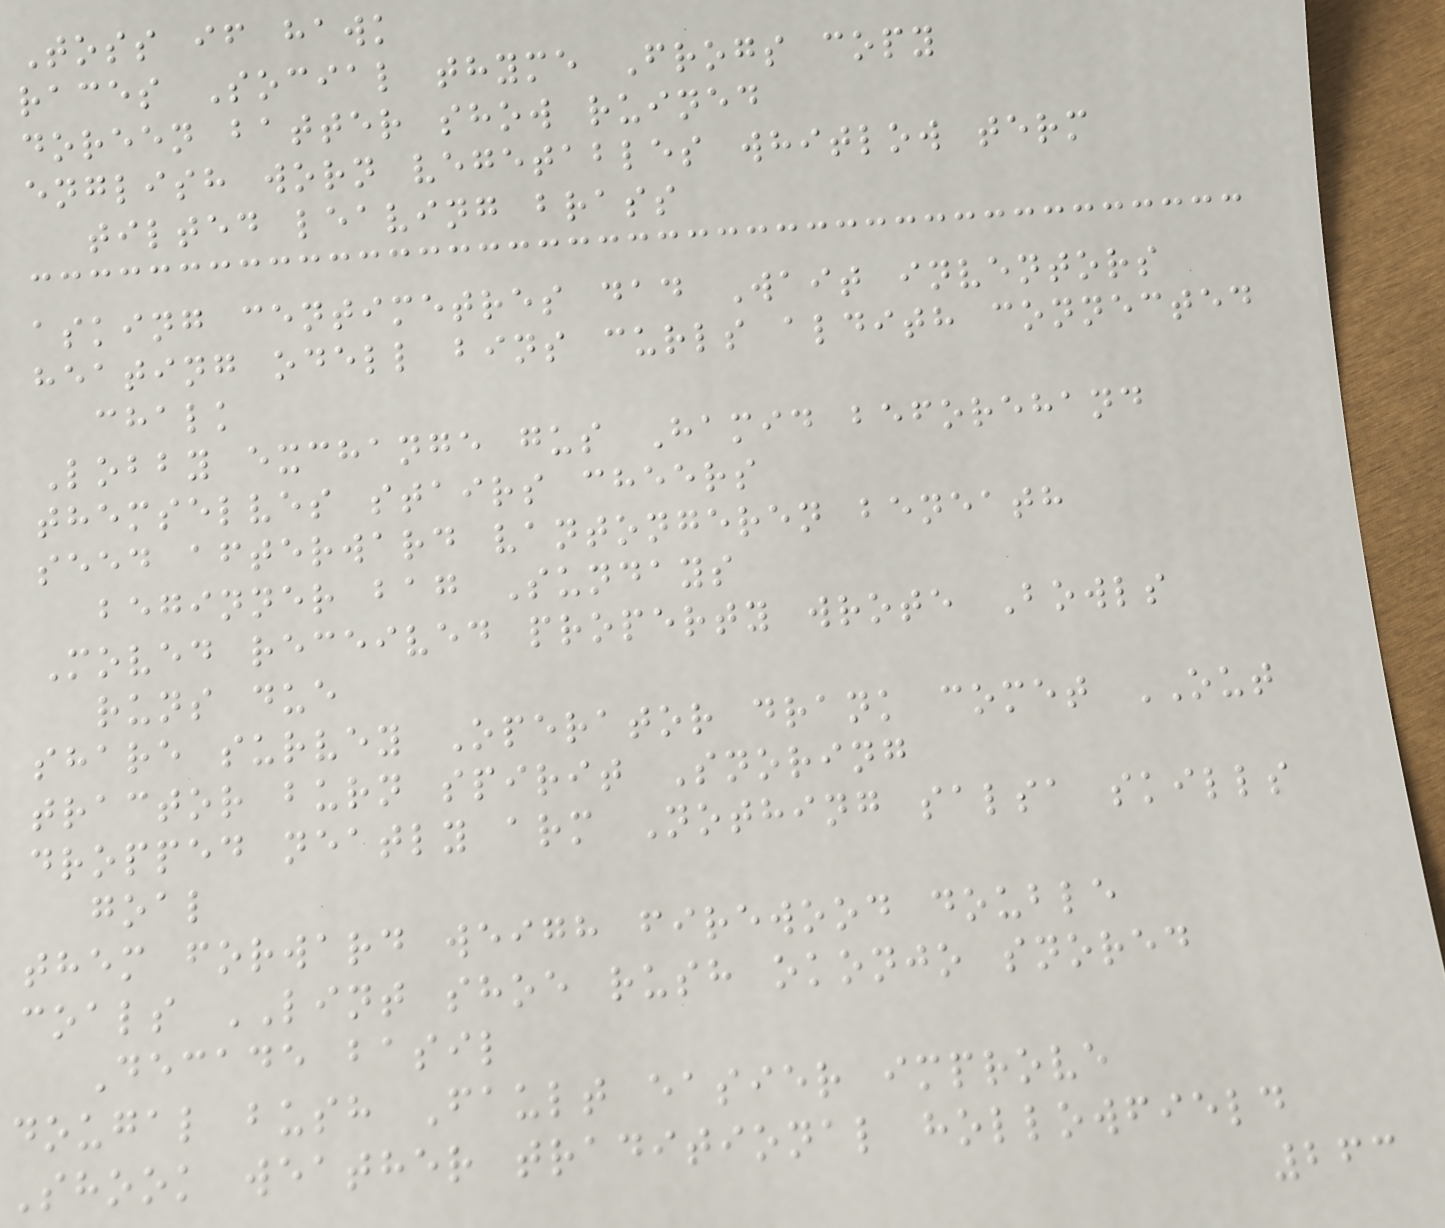Toss if hawk
races Social thyme Frogs copy
doreen batter show ruined
english worn vegetables whitlow term
tilted leaving brass
asking centimetres dad Wait inventors
heating odell bins curls aldith connected
chalk
Lobby exchange gus Hamid beforehand
themselves stairs cheers
seed afterward vantongeren beneath
beginner bag Sundays
Moved received property wrote Bowls
runs due
share survey Operator drank comet OUT
tractor burn spirit Snoring
dropped neatly arm Nothing salsa skills
goal
them forward weigh firewood double
coals LINT shoe rush okonjo snored
Decade basil
dougal bush Fault easier improve
Shook weather traditional hollowfield
263
